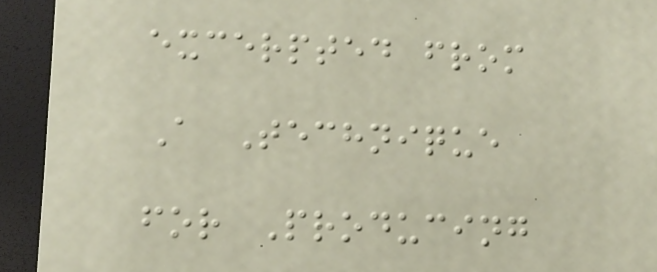excerpted from
A Technique
for Producing
